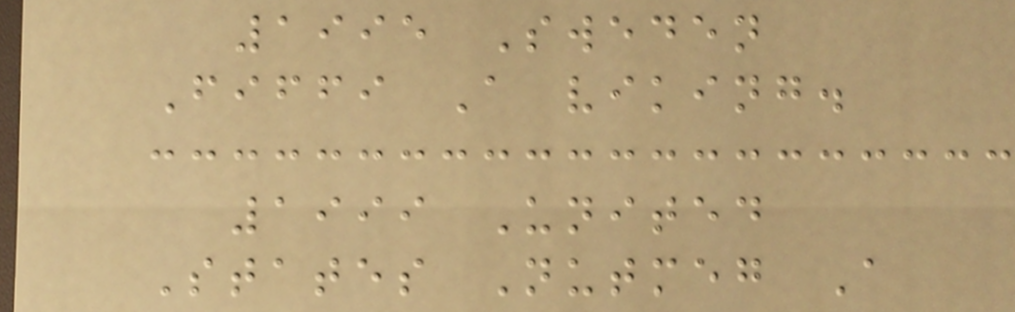1995 Sweden
Fiffi A viking.
1999 United
States Nutmeg A
